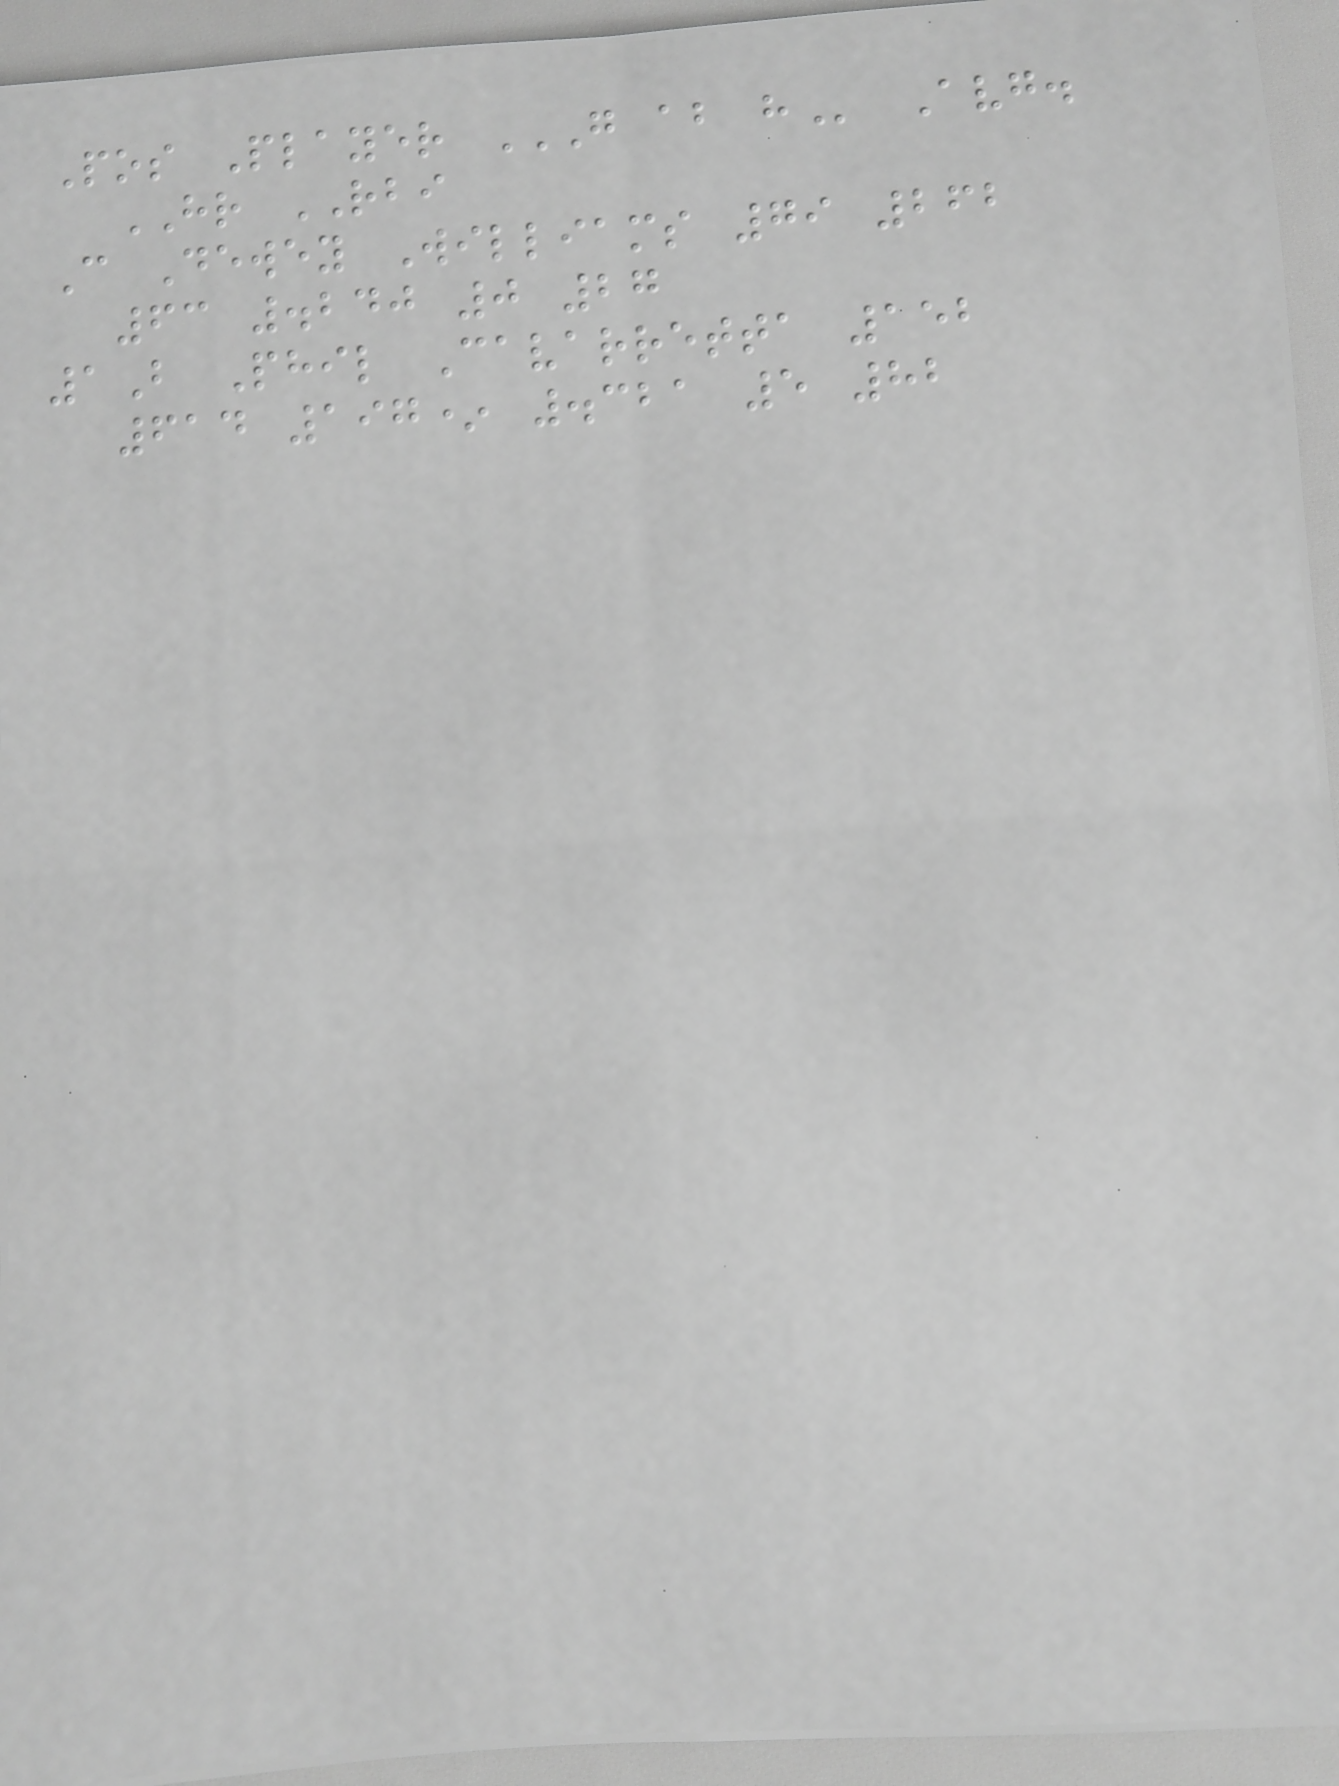Pos Player G AB H Avg.
HR RBI
C Dewey Williams 79 262
63 .240 0 27
1B Phil Cavarretta 152
614 197* .321 5 82
